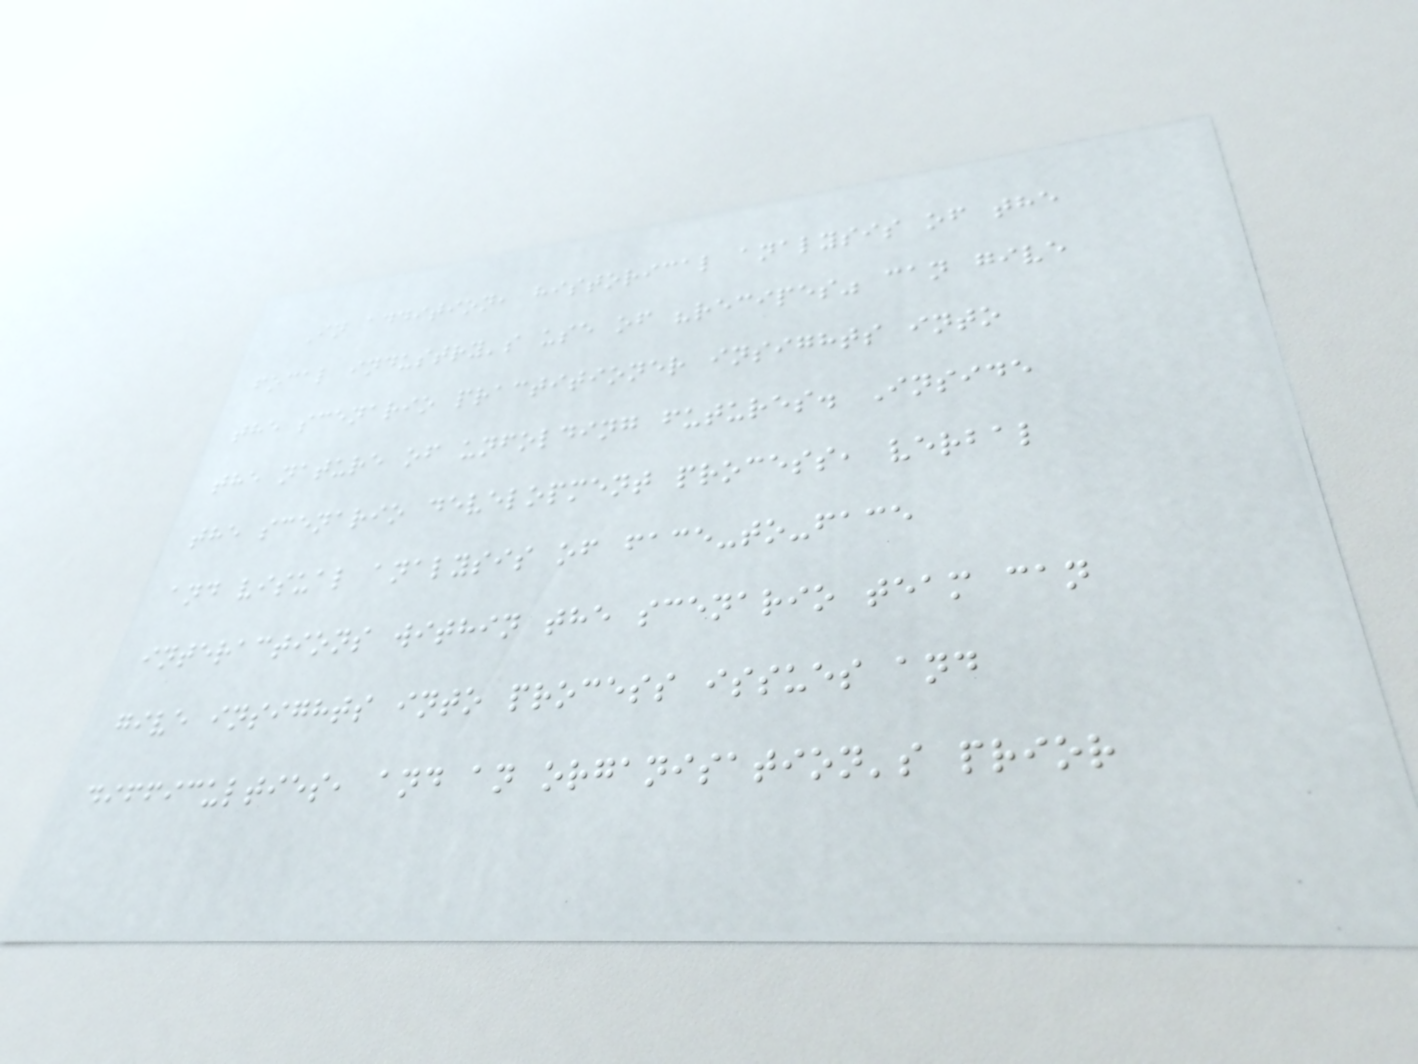In addition, historical analysis of the
focal industry's use of "recipes" can give
the scenario practitioner insights into
the nature of unfolding futures. Inside
the scenario development process, verbal
and visual analysis of face-to-face
interactions within the scenario team can
give insights into process issues and
difficulties, and an organisation's prior
